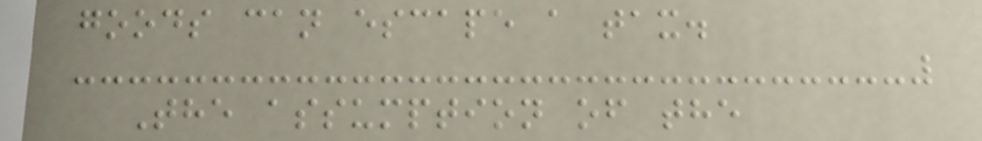goods can escape a tax.
The assumption of the
